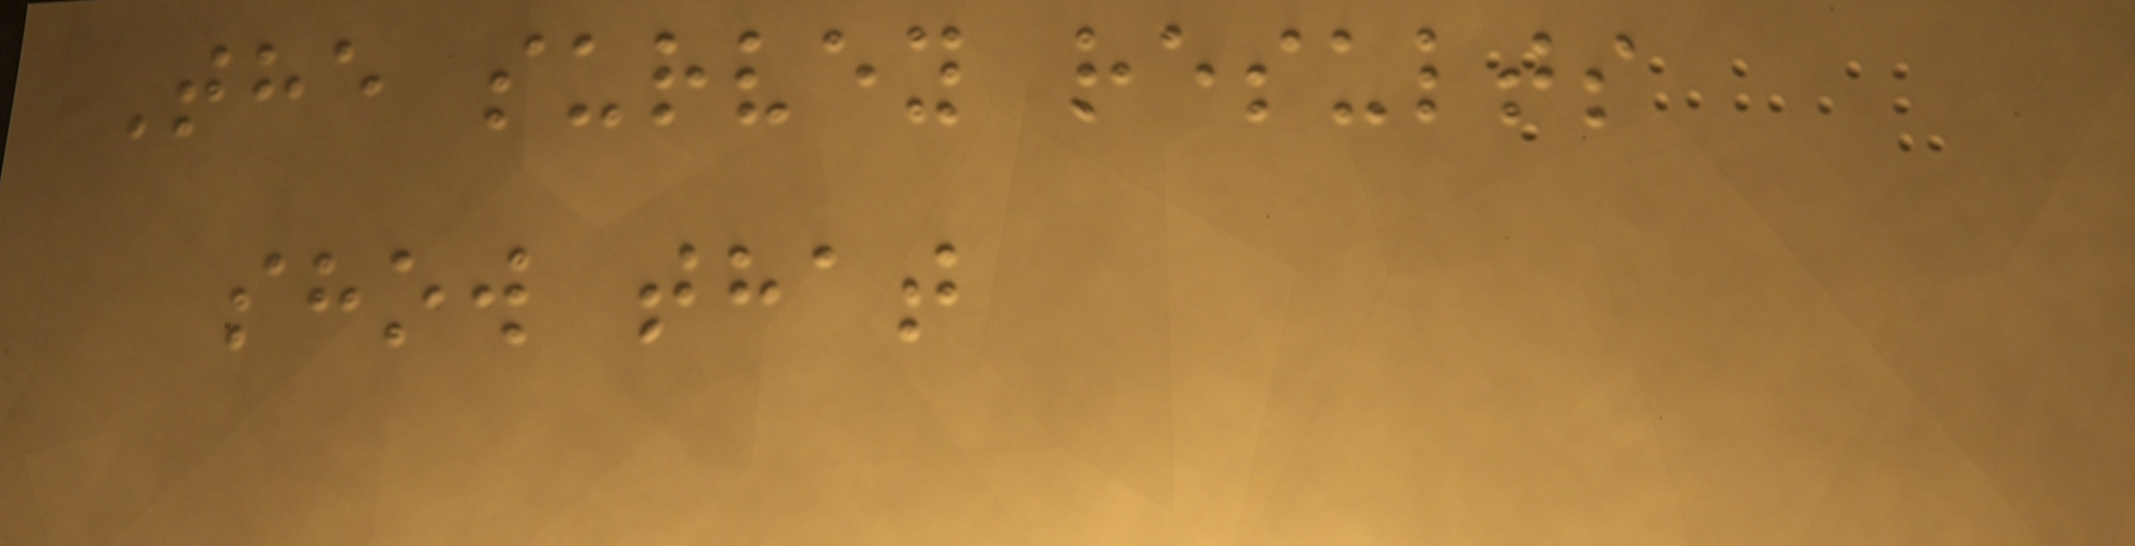The survey results
show that
